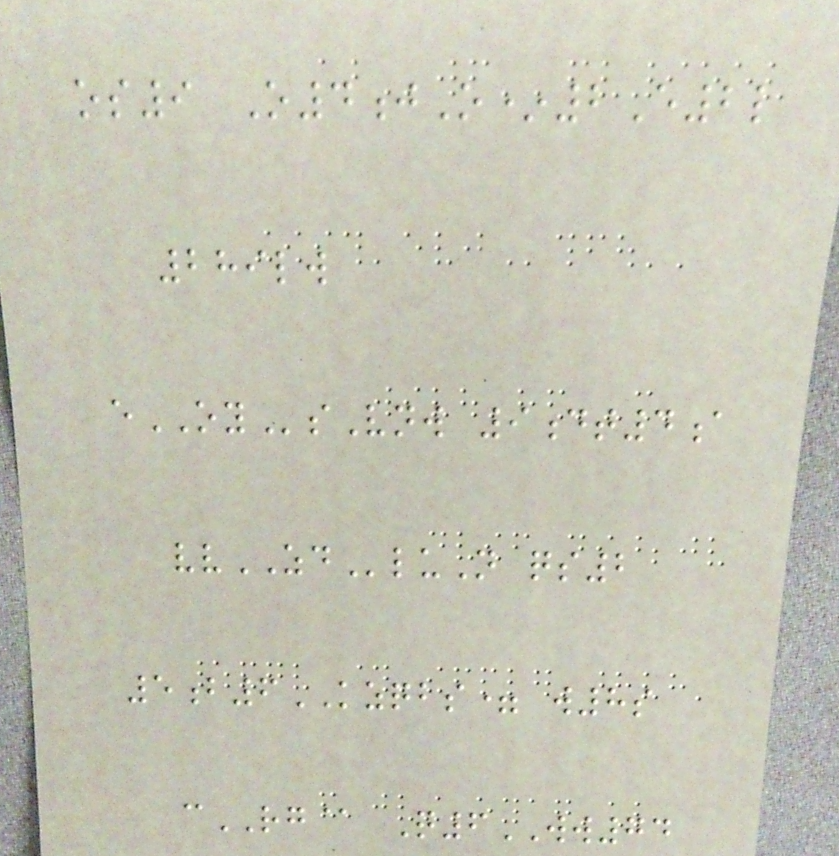os9 O4jO*2E2l
289lw
eOYsVnw 9dt4a
vvZDluN qs2
5b6KZQBS= w8s
cRG@ Q6WW74
